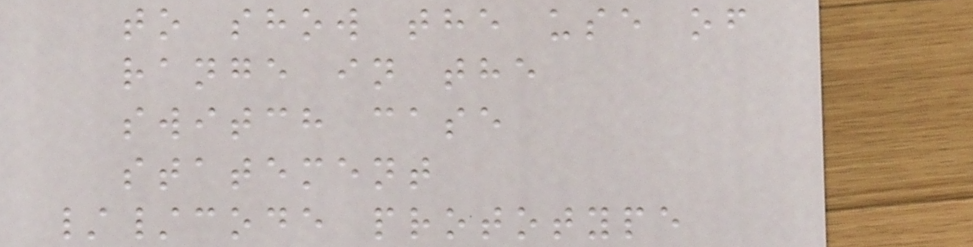to show the use of
range in the
switch case
statement
//code prototype
